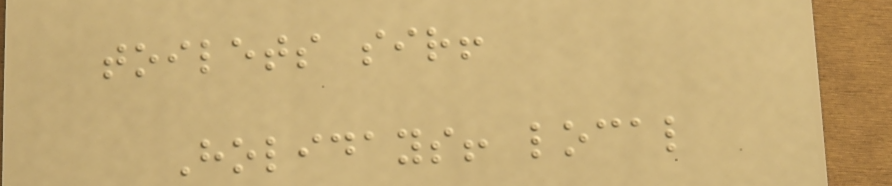toilets sir!
Holidays! local
